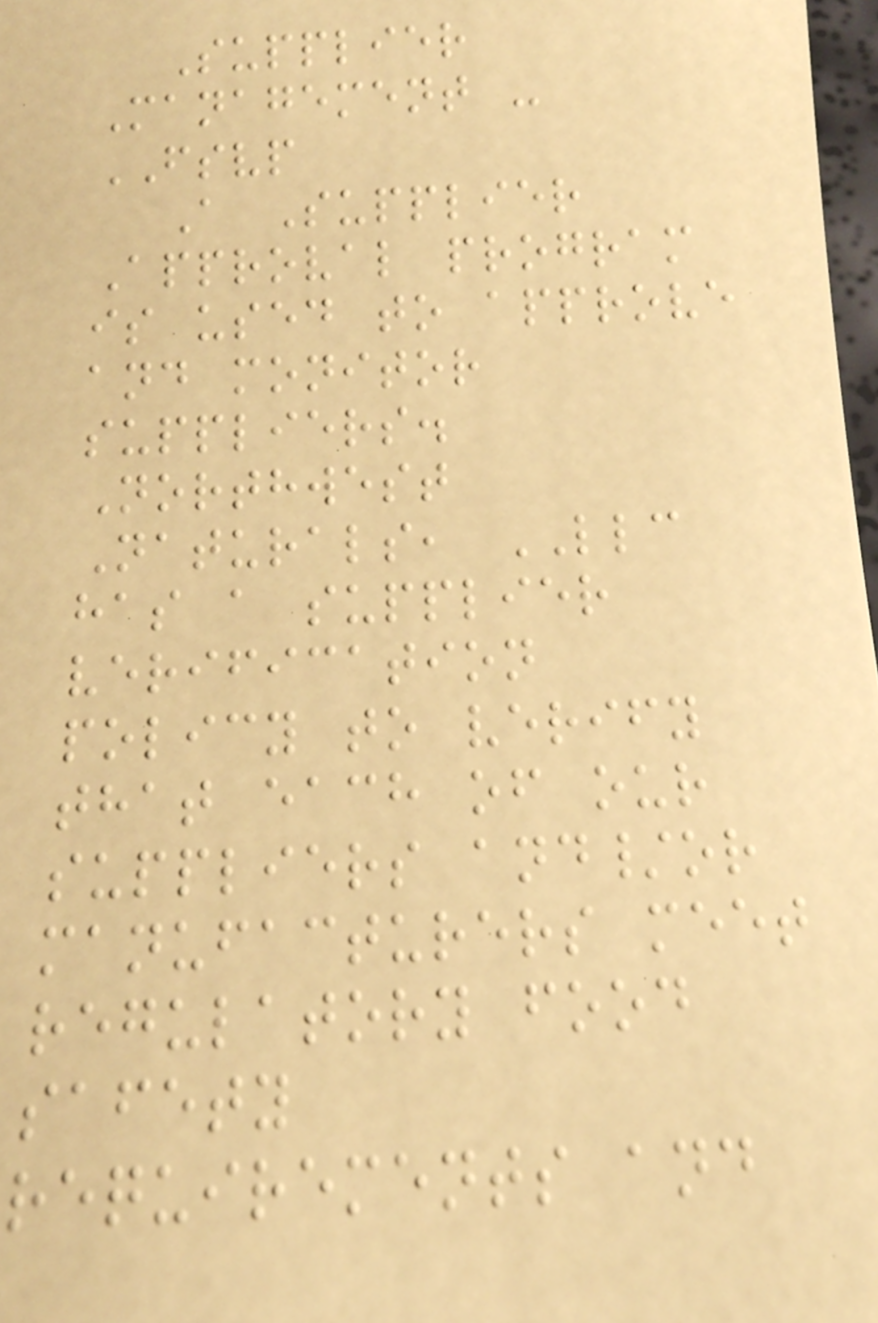Supplier
Management -
FSVP
A Supplier
Approval program
is used to approve
and monitor
suppliers.
Northwest
Naturals, LLC
has a supplier
verification
policy to verify
that each of our
suppliers and/or
manufacturers meet
regulatory food
safety
requirements and
